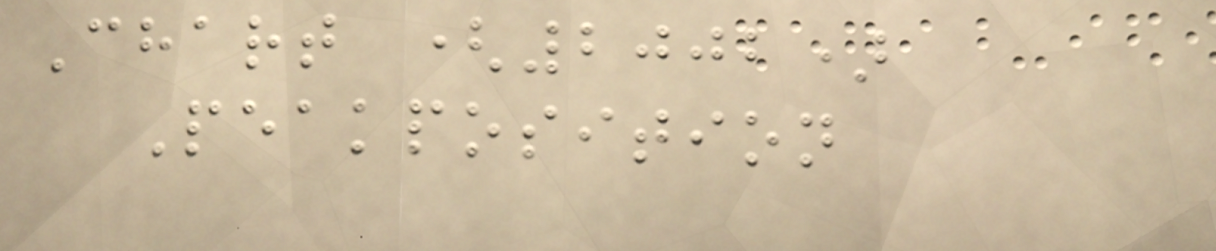Chart (2002)
Peakposition
